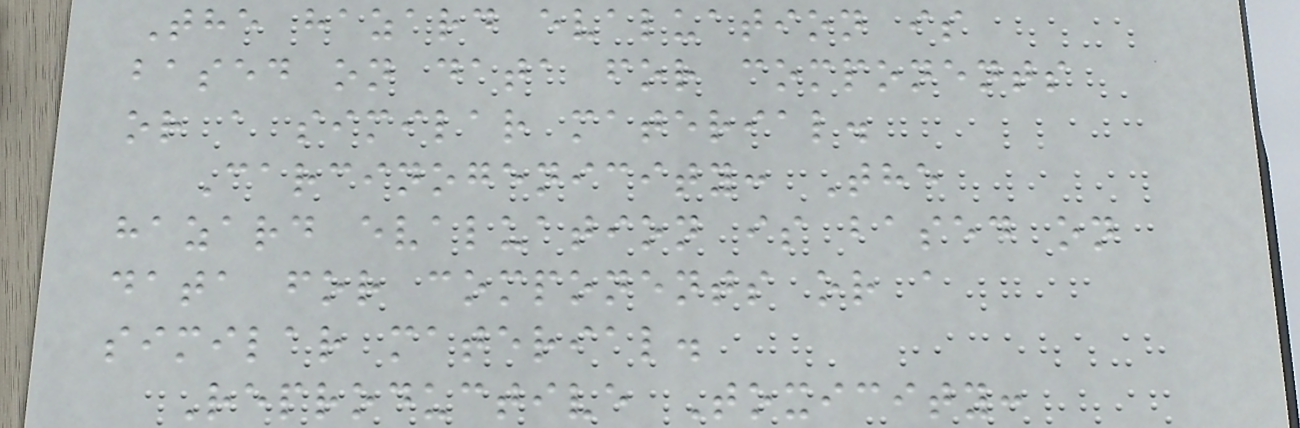The hazard evaluation is
based on data for components
or a similar material.
Carcinogenicity: The
hazard evaluation is based on
data for components or a
similar material.
Reproductive Toxicity:
